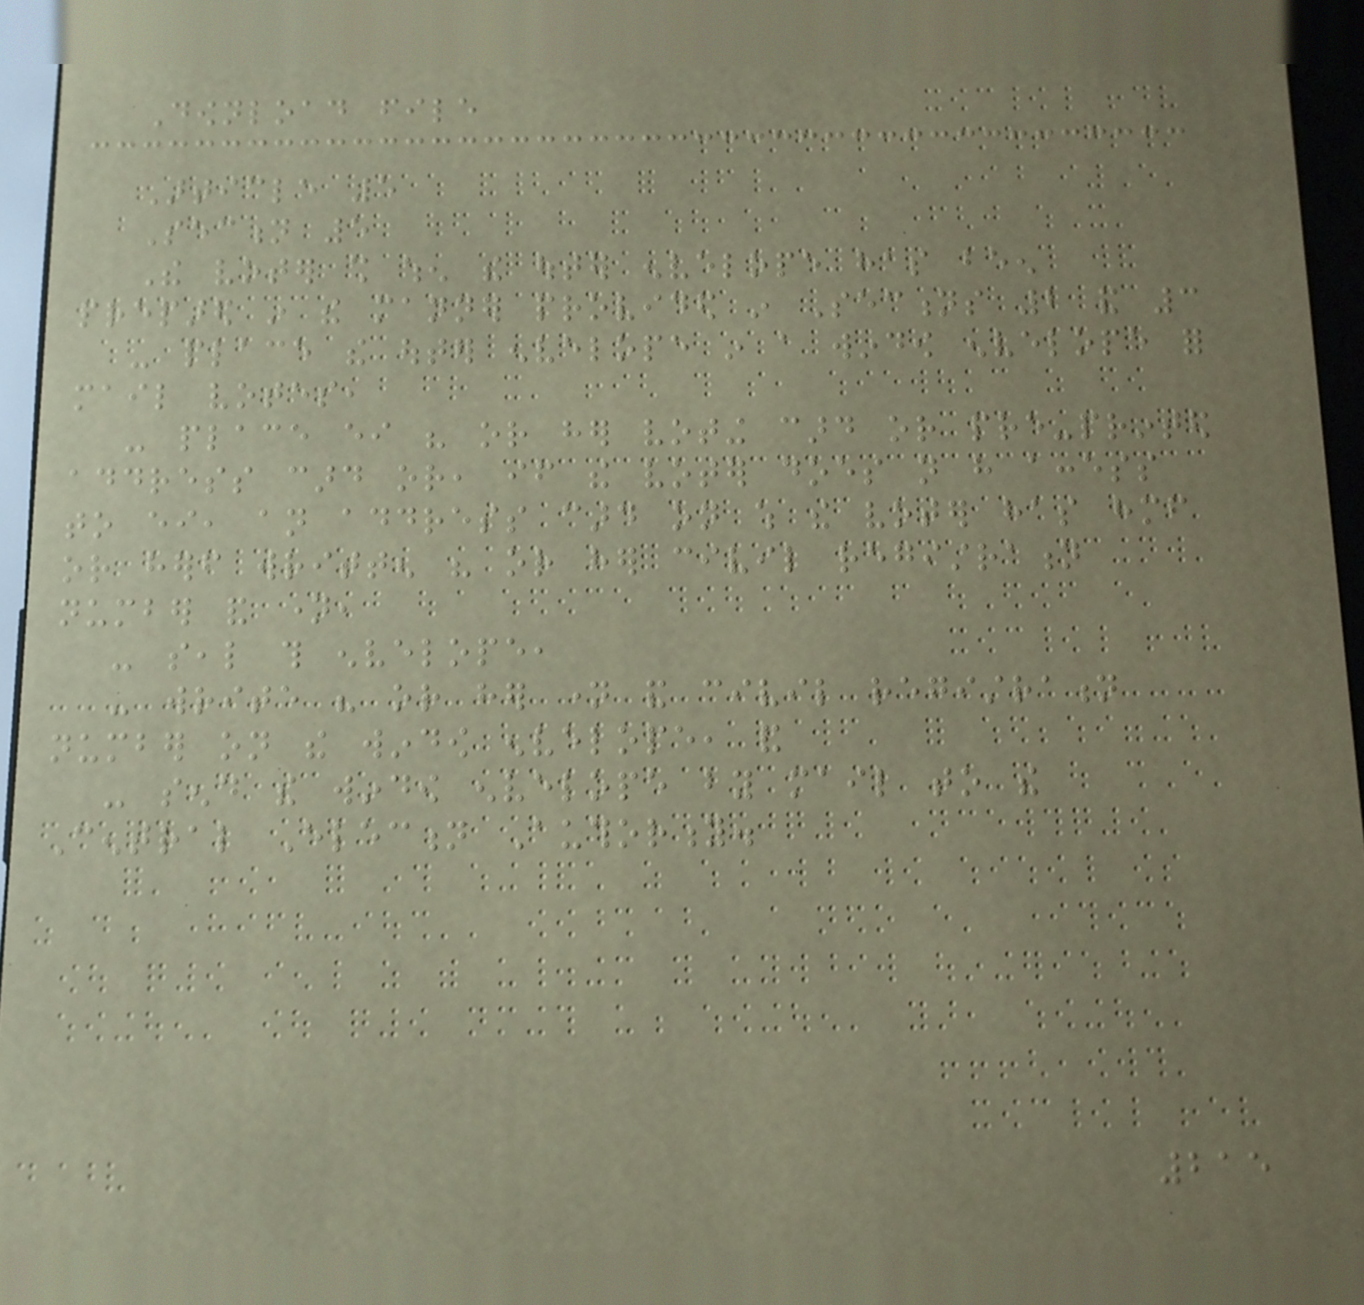Download file
Article 5
Section 5
The voter shall when the outer envelope has been
prepared in the manner provided in Sections 2 and 3
- place the outer envelope in a window envelope for
mail votes,
- place either his or her voting card or pre-printed
address card or, if the voter does not have access
to either, an address card on which the voter has himself
or herself written his or her civil registration
number and name,
- seal this envelope,
- write his or her name and civil registration
number on the window envelope, and
- send the window envelope by mail to the
Central Election Authority.
215
